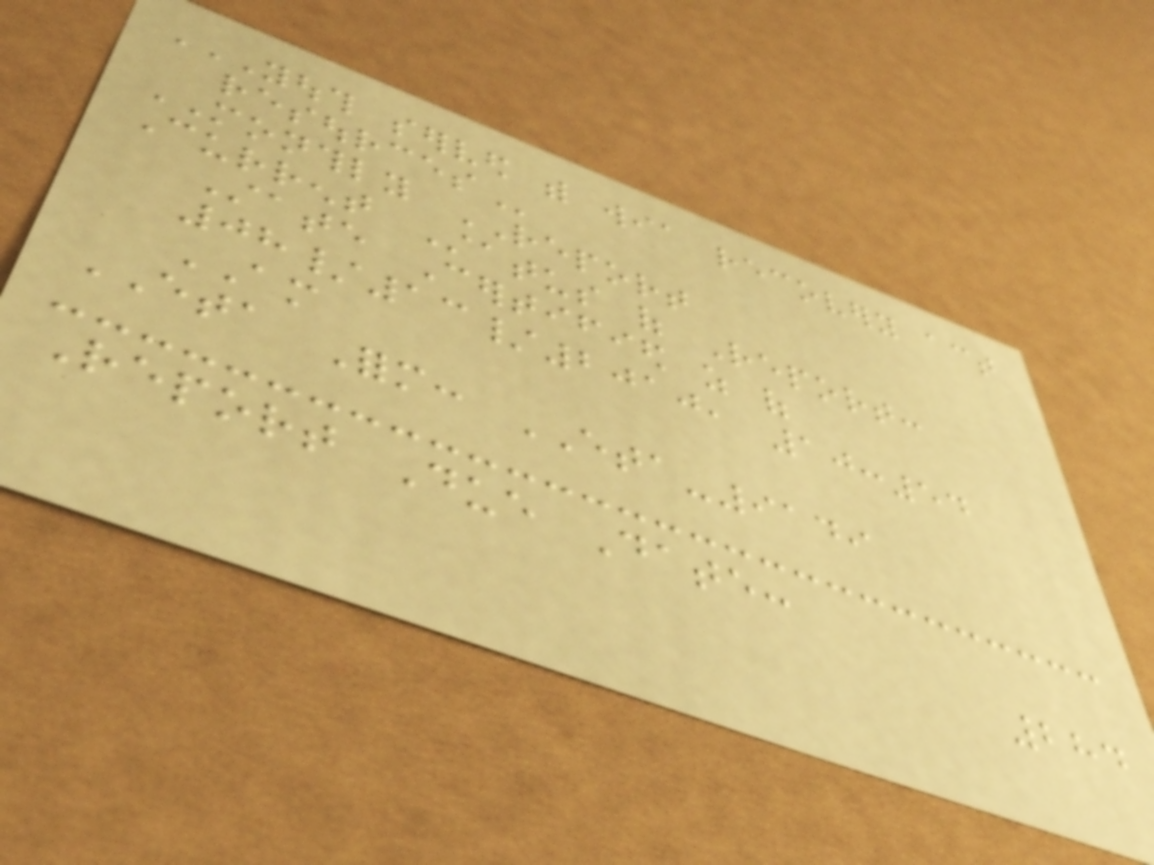YOUTH SERVED WITH WIA RECOVERY ACT
RESOURCES
MONTHLY REPORT
Current Status of Report:
State Certified as of
08/13/2010, 10:54
AM
ETA Form: ETA-9149
Report Due Date:
284
